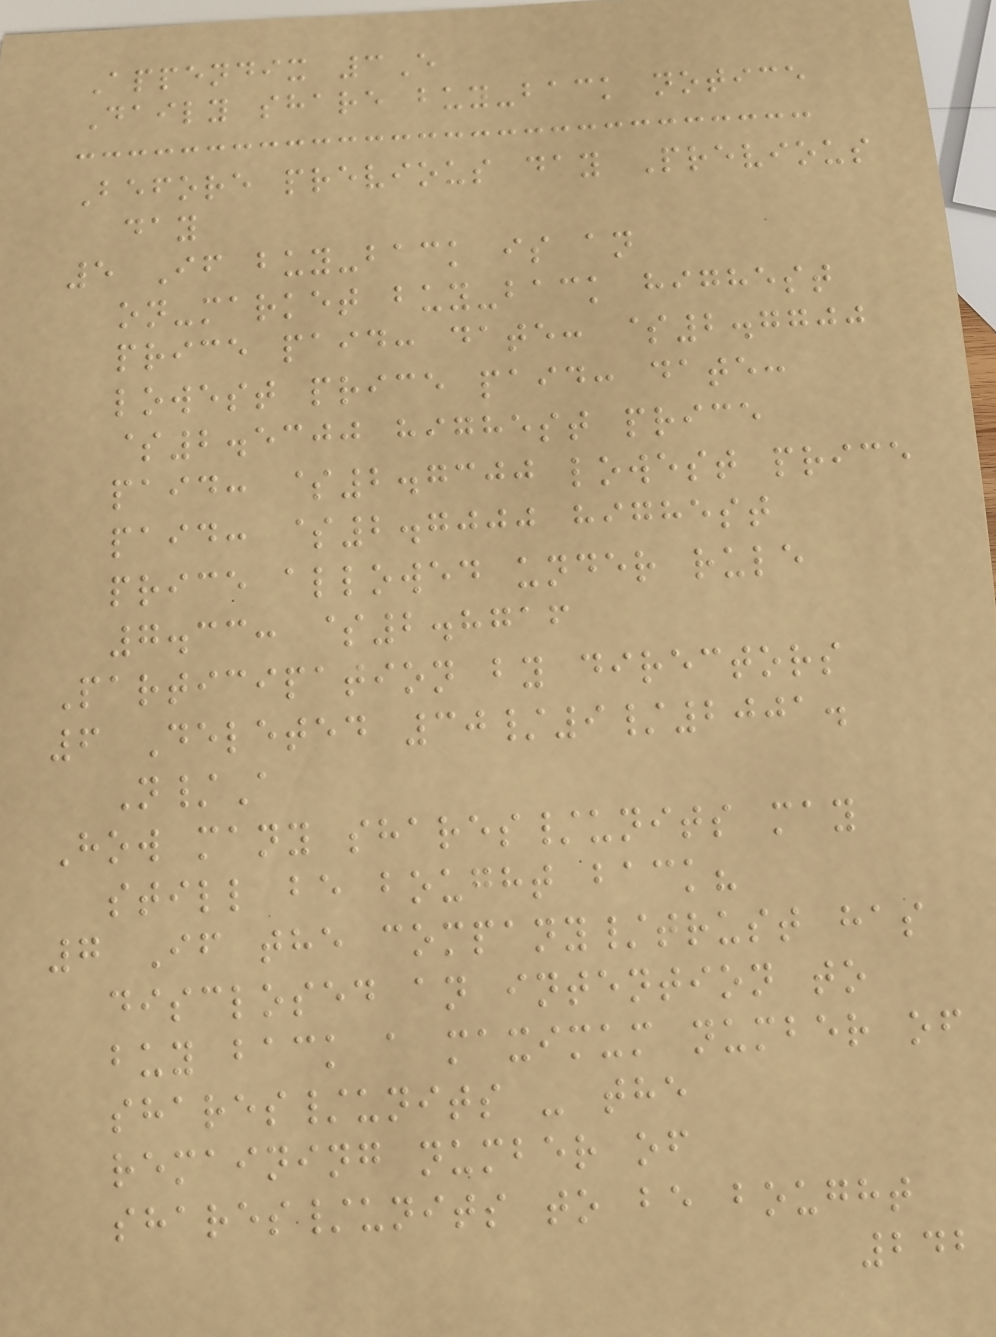Appendix 3E
Daily share buy-back notice
Before previous day Previous
day
5 If buy-back is an
on-market buy-back highest
price paid: date: $2.7700
lowest price paid: date:
$2.5300 highest price
paid: $2.7300 lowest price
paid: $2.7000 highest
price allowed under rule
7.33: $2.8716
Participation by directors
6 Deleted 30/9/2001.
N/A
How many shares/units may
still be bought back?
7 If the company/trust has
disclosed an intention to
buy back a maximum number of
shares/units - the
remaining number of
shares/units to be bought
242
